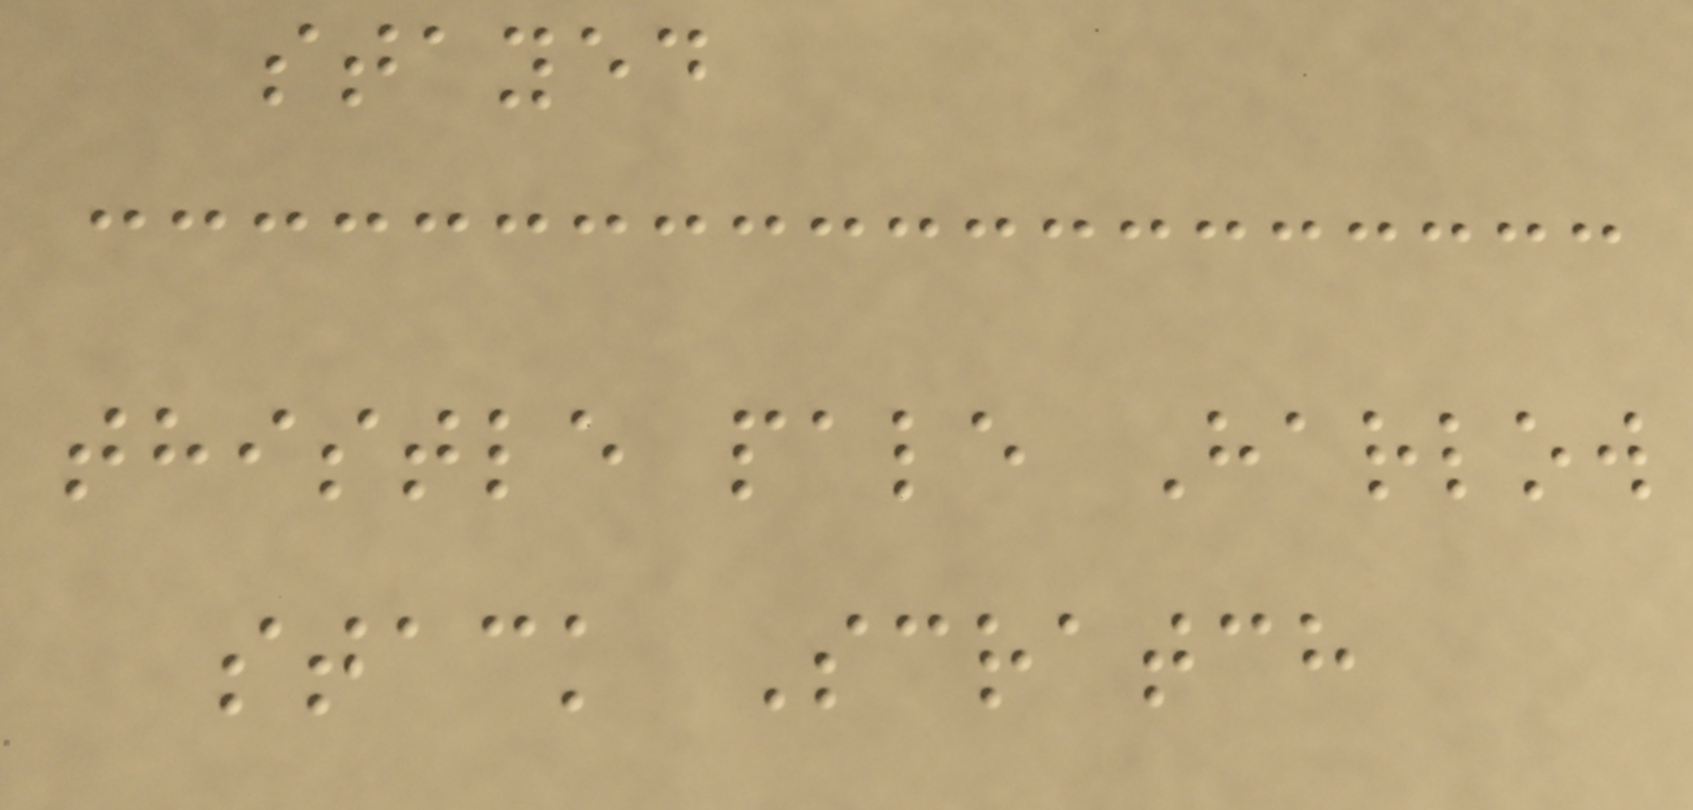stayed
thistle pale Harlow
stack Scratch
